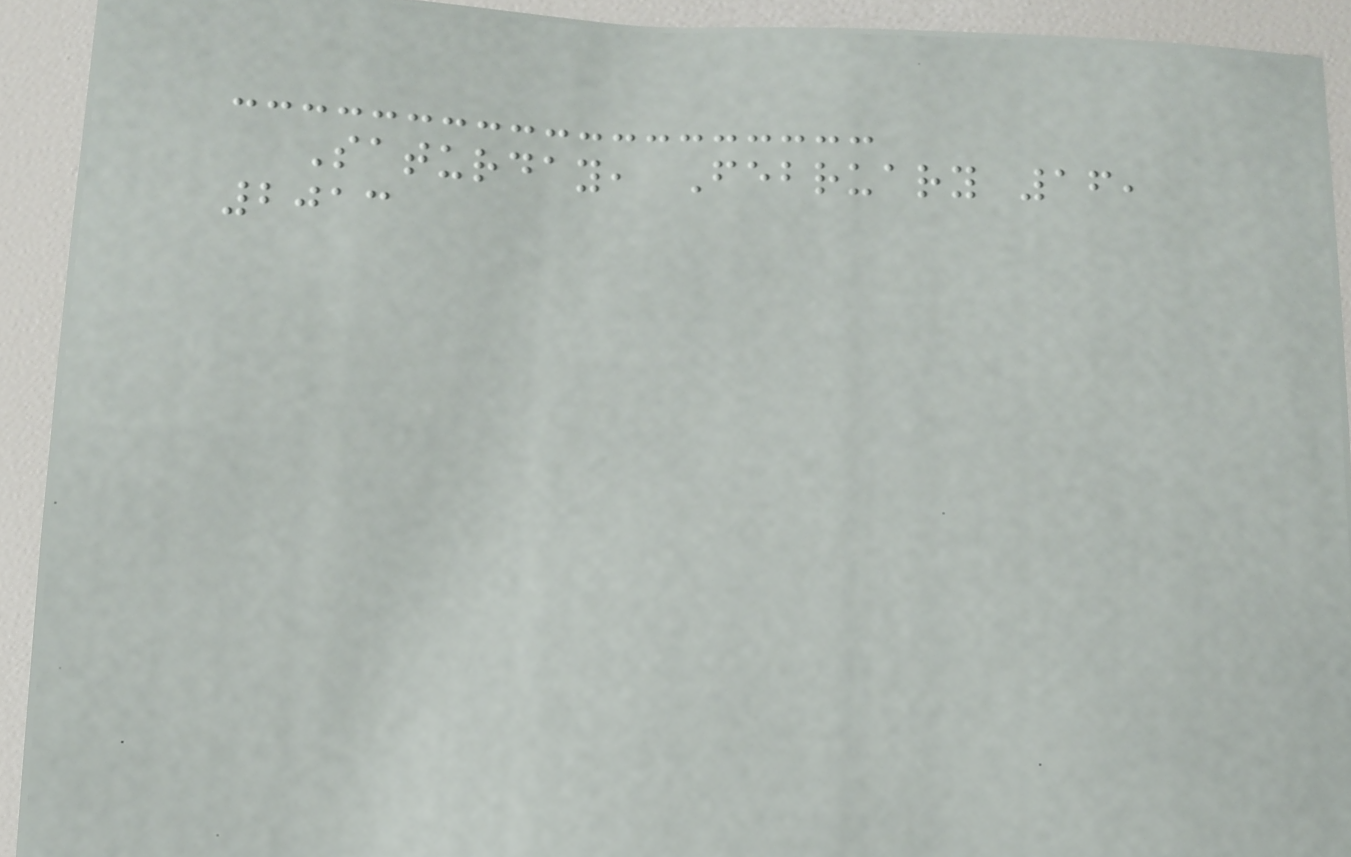Saturday, February 16,
2013
